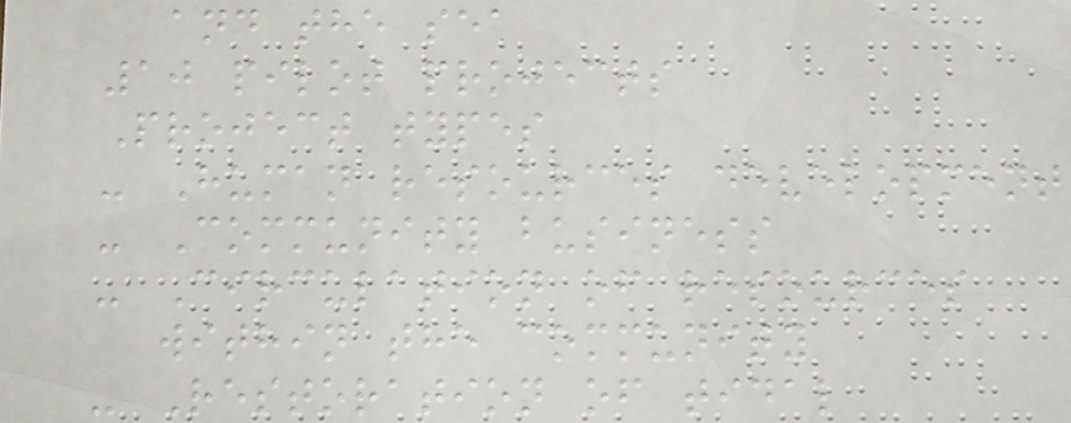and the sea
10 pilot projects
Project types
- Human resources development
- Community business
- Circulation of resources
within the community
- Restoration of tidal
